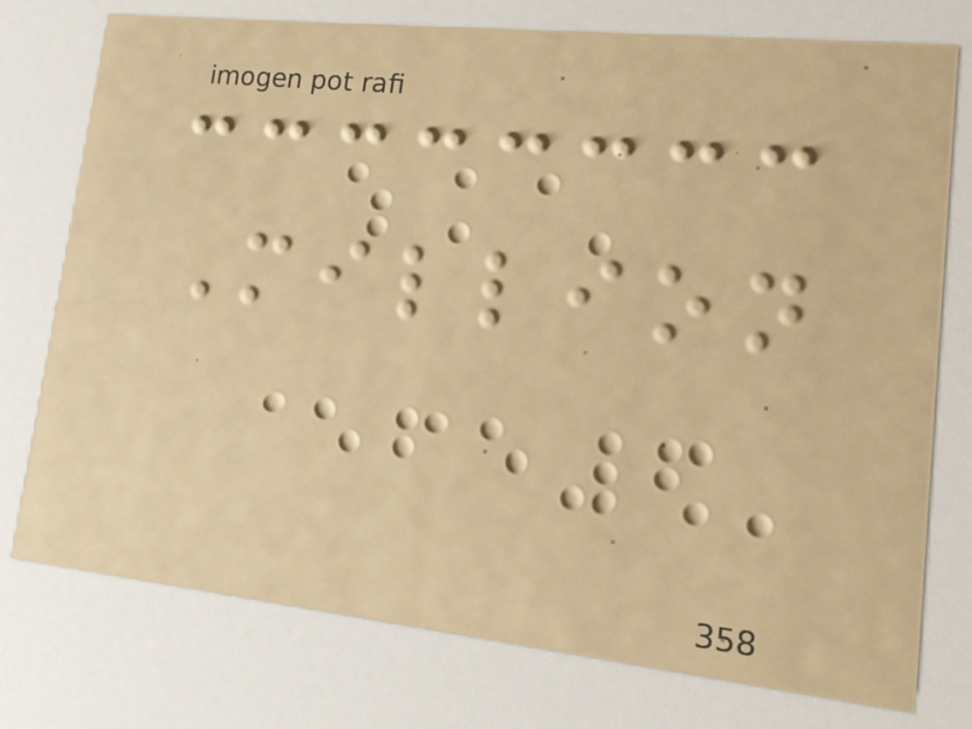Million
